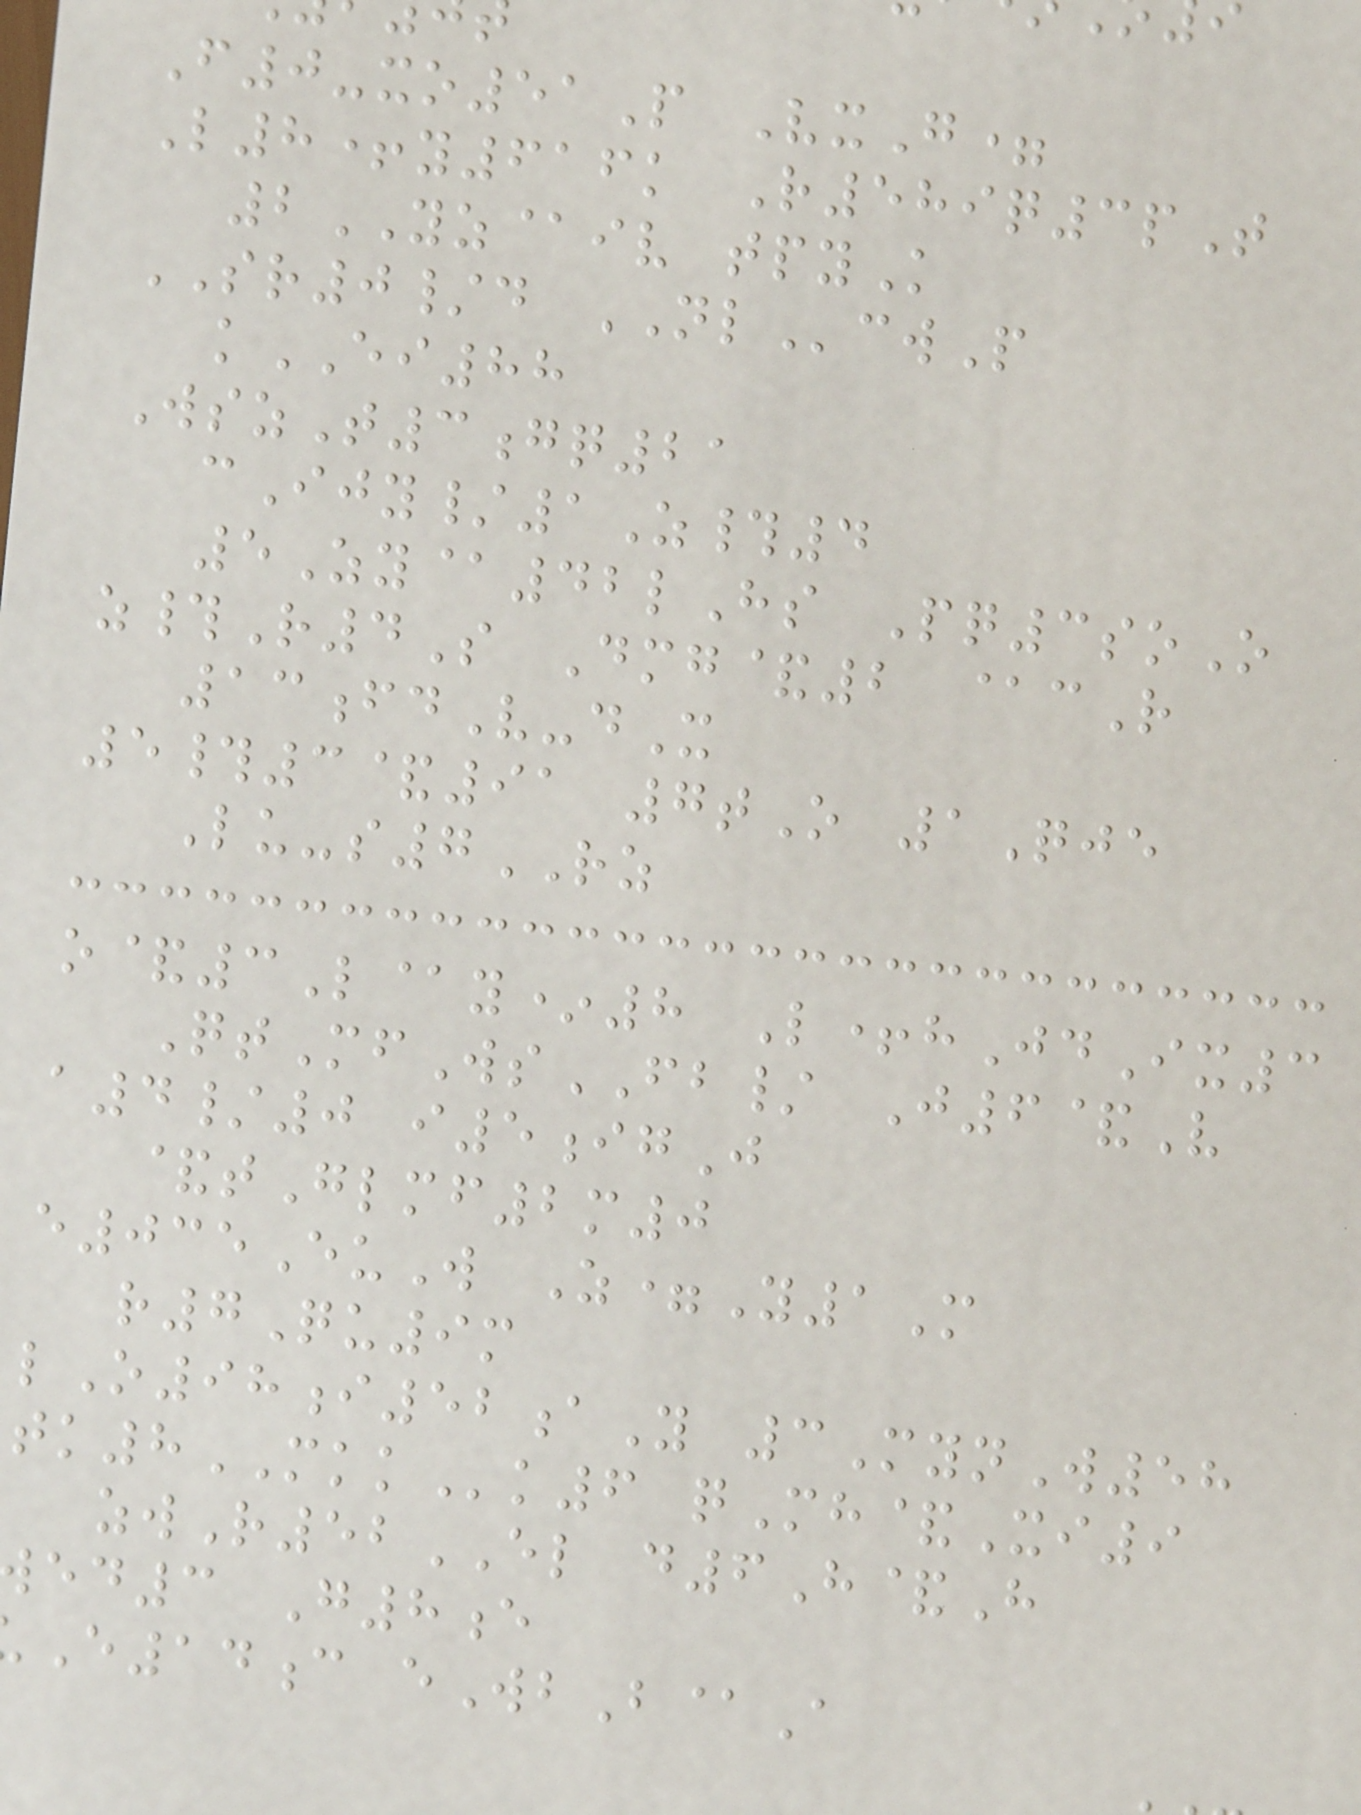F0-xo51P VxG=
L8+y616k R589q3pT
2YZ@iv tpyK
SR0/d NLcwP
kEI88
WszT3gq21
cIjy/1Z#4
5Zy@42lHs Pq3soO
z#R4S Dmg&2 @cR
13fdV-dX
5#3&91 7tO 1Qje
Lu-s7RZ
o&3L@y*8 L+hJdIx3
QtMfWsFB/ J6&V
a4/0 i5igJ
&tGlmf2m0
e035EuW Z=Y1M
r7Qu9m
lO98i52aY 3MynW58
tk8MKKk6 qMh&Xi9
zwR52EL d6H&H
ed3 G8e
E14c eWbB@A
